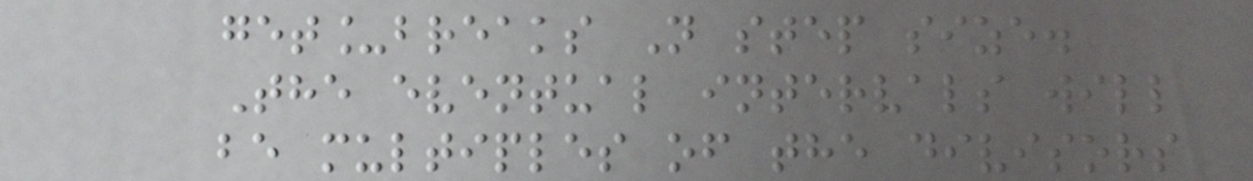get_breaks N step size.
The eventual intervals will
be multiples of the divisors
